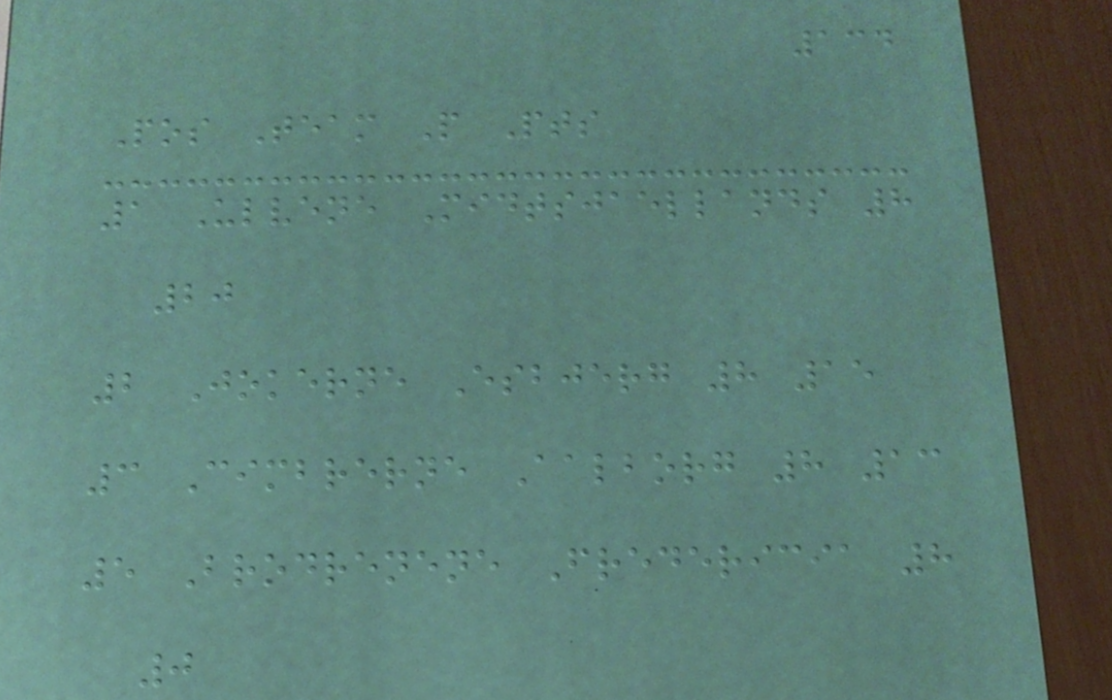134
Pos Team P Pts
1 Ulvene Midtsjaellands 8
20
2 Jokerne Esbjerg 8 15
3 Cimbrerne Aalborg 8 13
5 Brodrenene Fredericia 8
0
